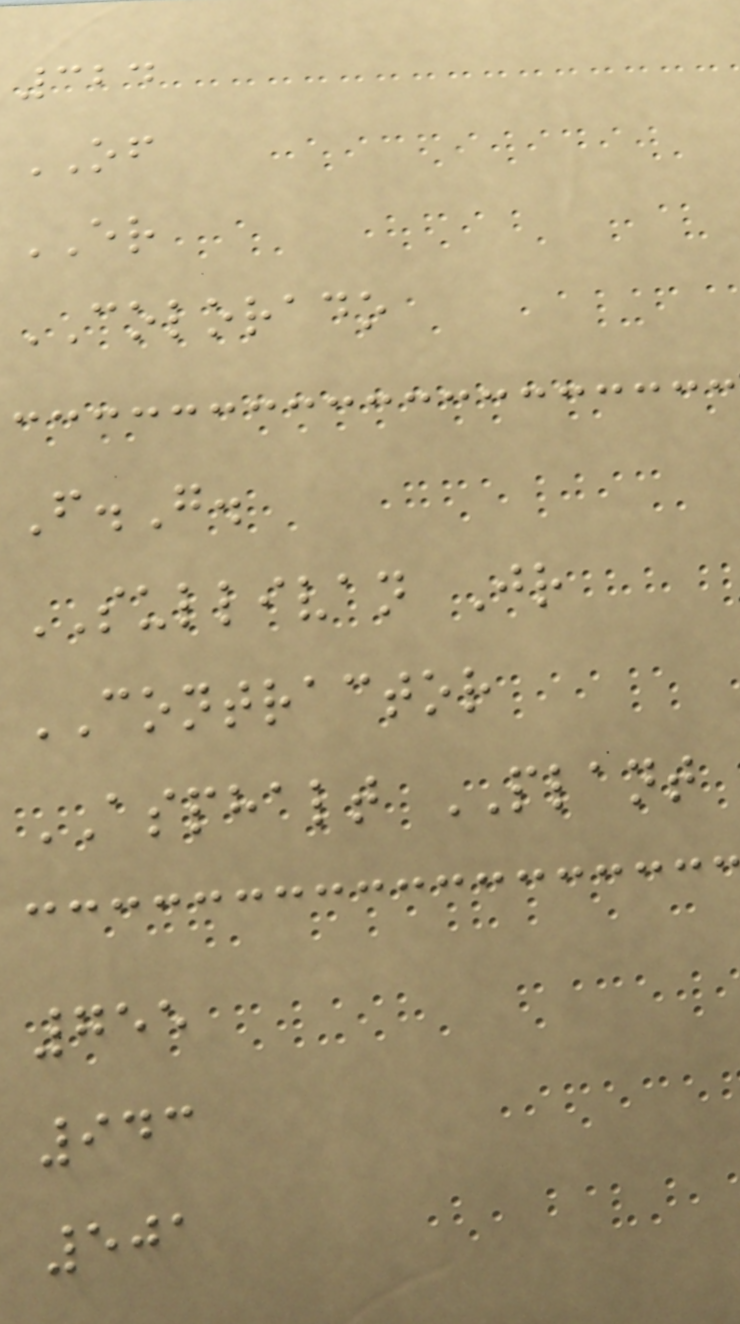324
OF
ER
COLORADO
F.G.
SULLIVAN Jr
CONTRACTOR
ASPHALT PLANT
755
943
501
